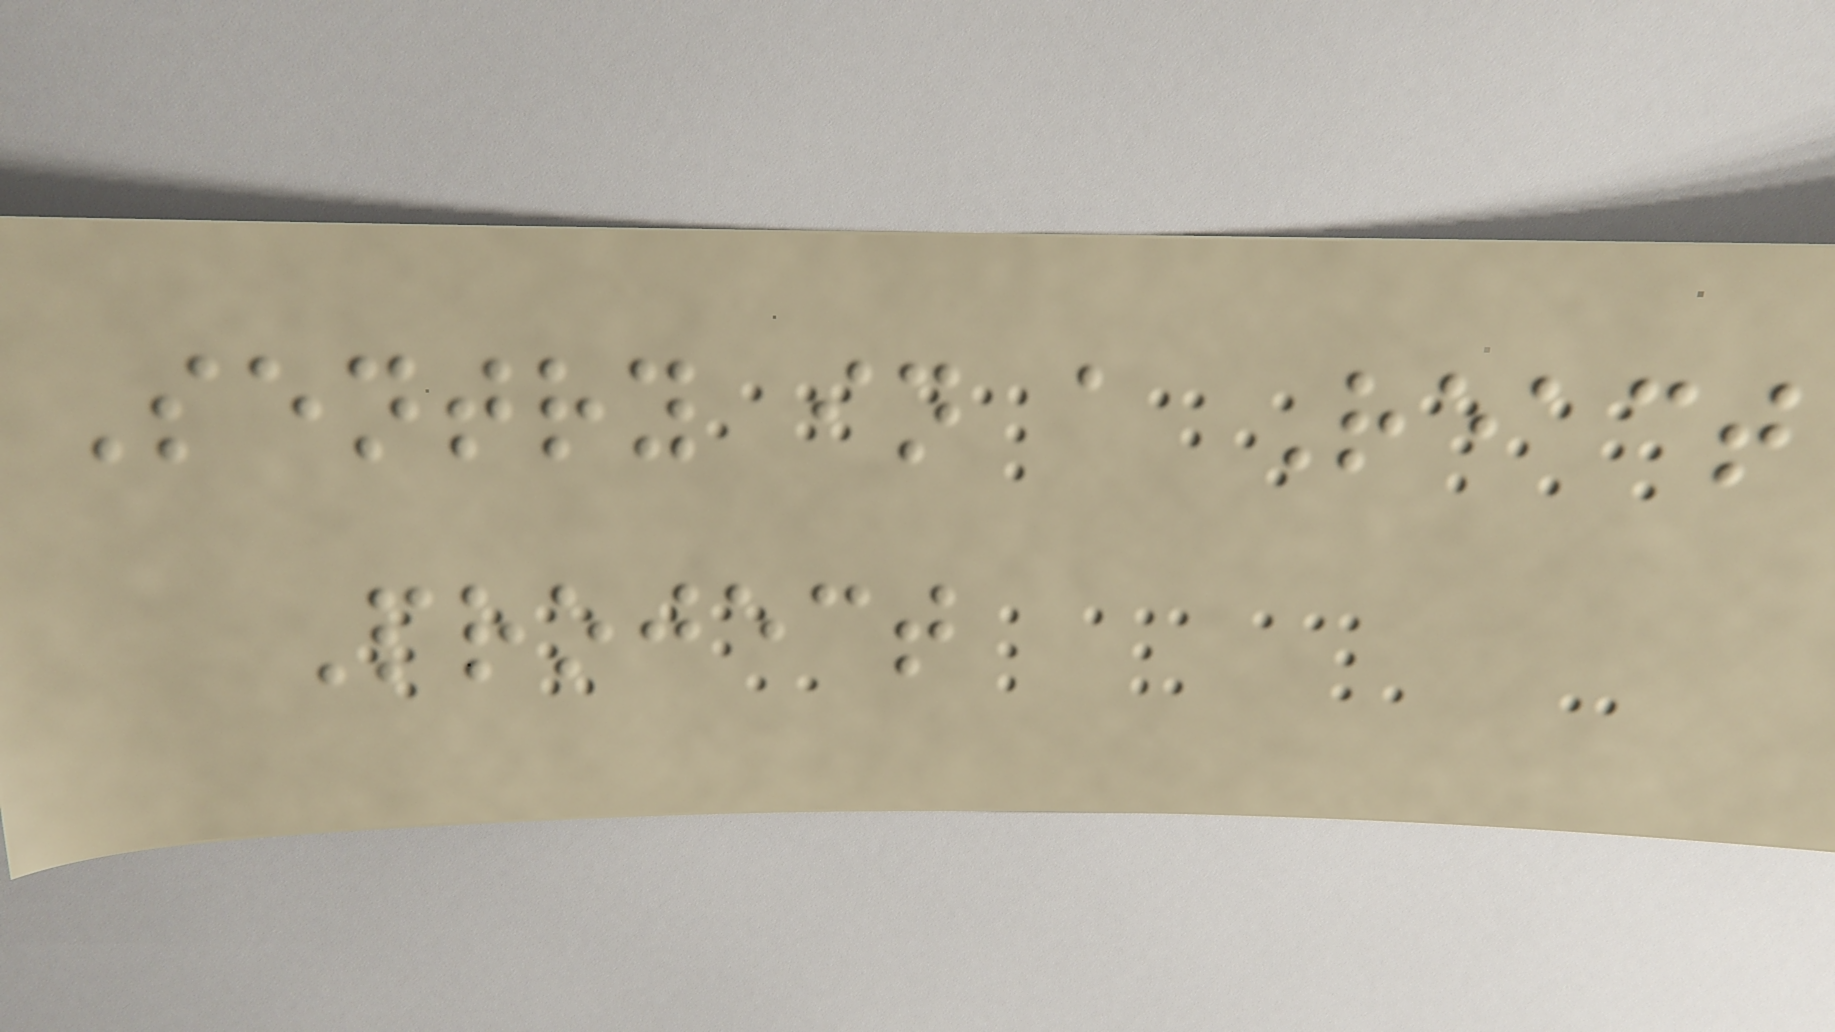Sentry in a React
Project
